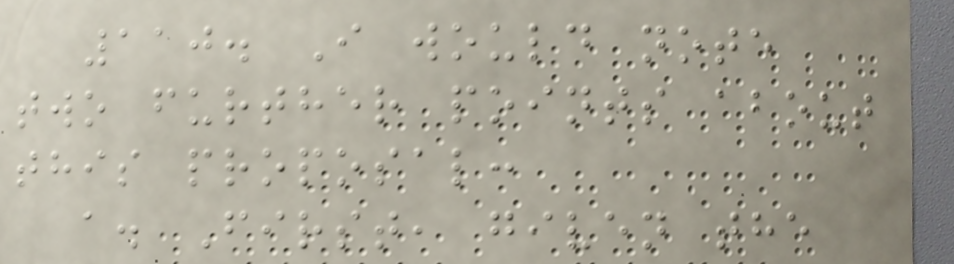110. I would note
two further points about
this proposal:
a. First, given the
